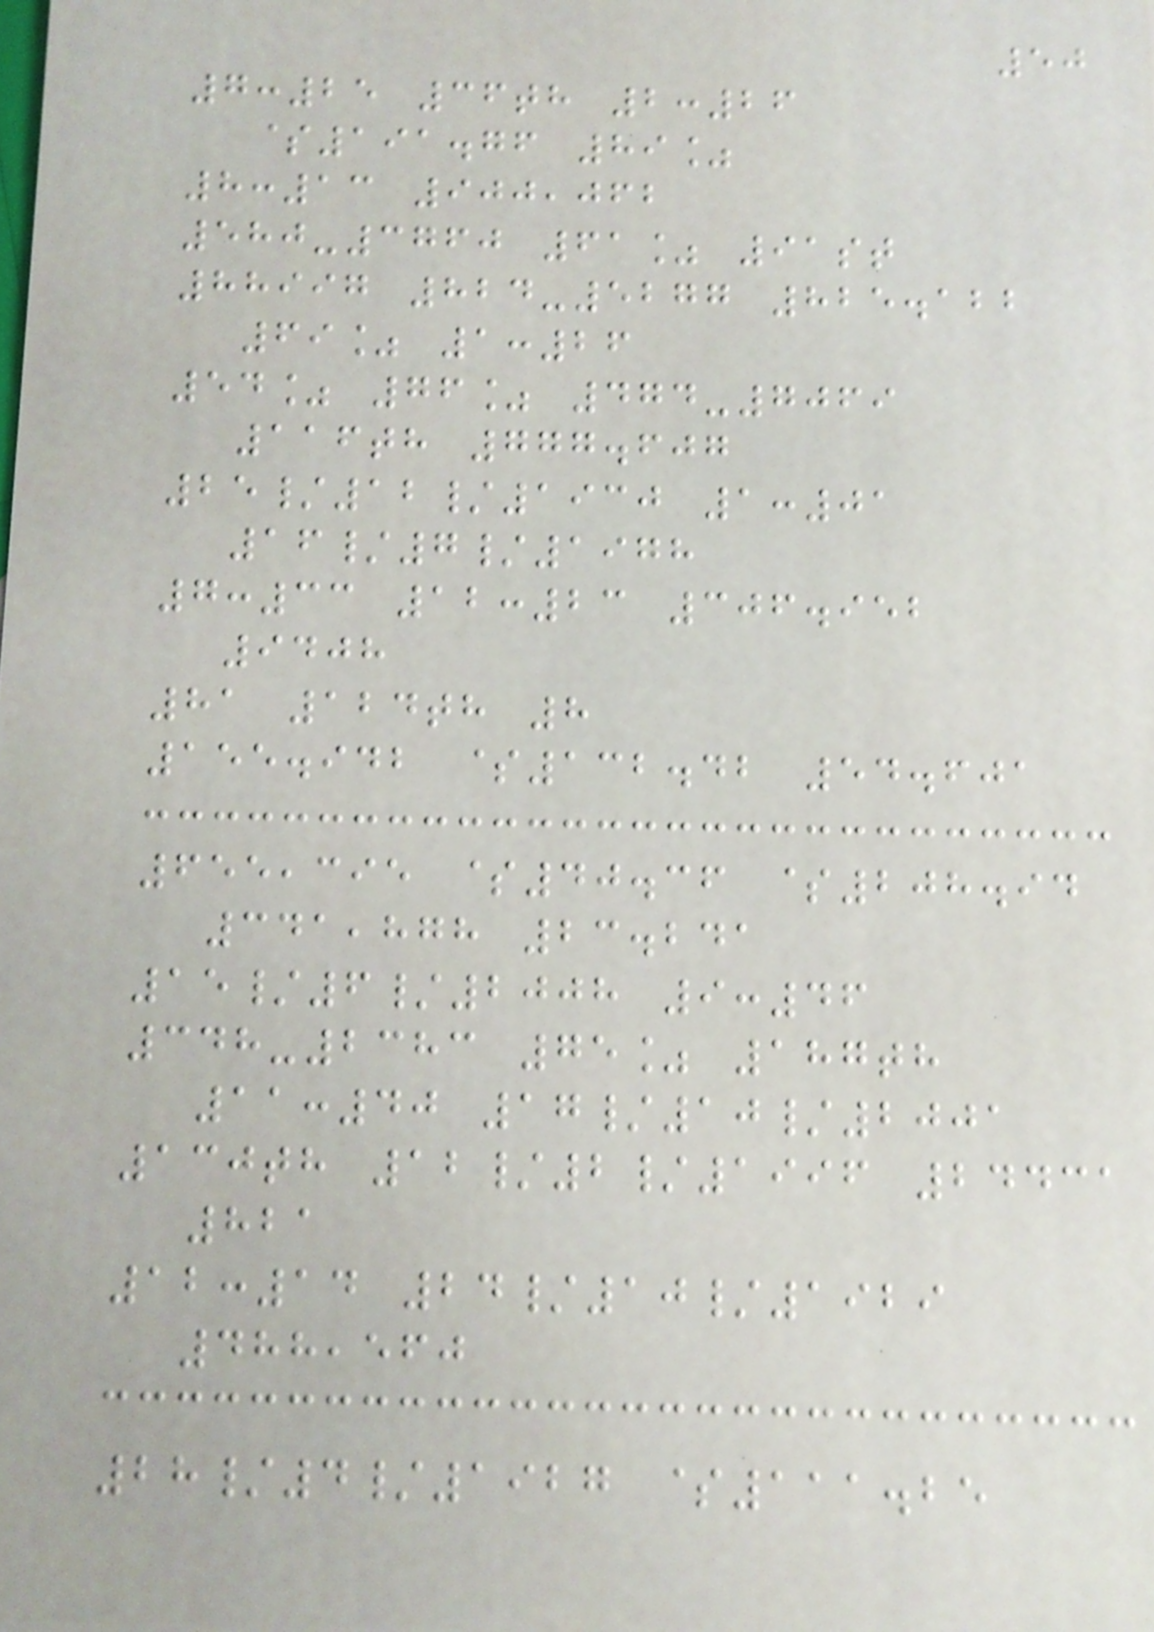50
7:25 36th 2:26
$191.76 89%
8:13 900,062
580-3760 61% 91st
88997 824-5277 825.122
69% 1:26
54% 76% 474-7069
116th 777.607
25/12/1930 1:01
16/7/1978
7:33 12:23 306.952
9408
81 124th 8
155.942 $132.42 54.601
655,395 $40.36 $208.94
341,878 23.241
15/6/2008 9:46
348-2383 75% 187th
11:40 17/10/2001
130th 12/2/1996 24431
821
12:14 24/10/1929
488,560
28/4/1927 $111.25
